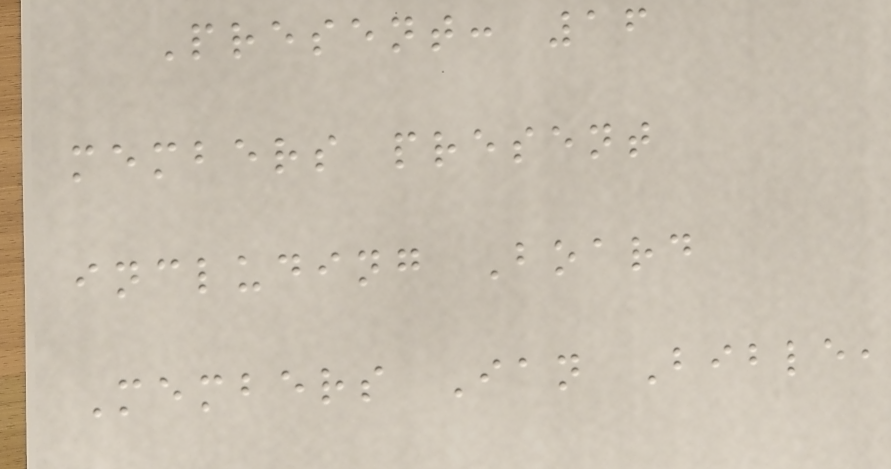Present: 16
members present
including Board
Members Ian Bible,
